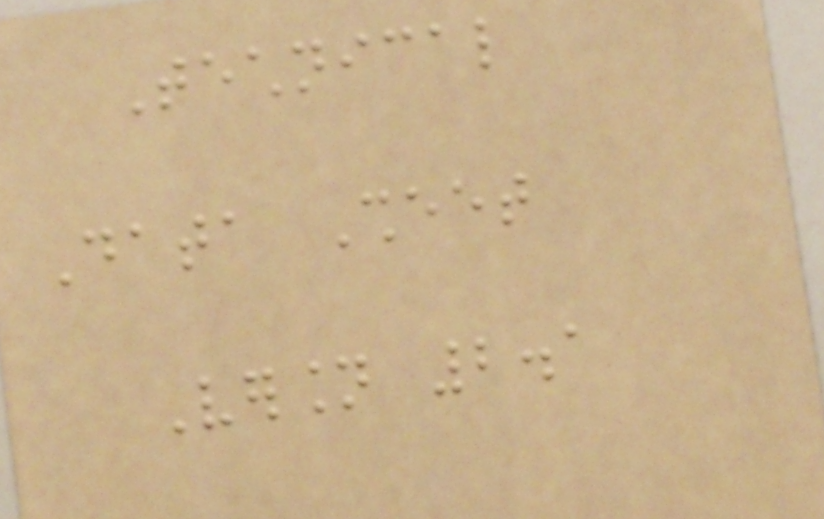Technical
Data Sheet
Version 2.1
